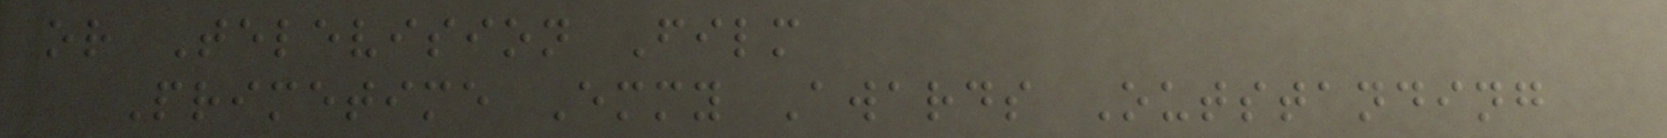or Television Film
Primetime Emmy Awards Outstanding
